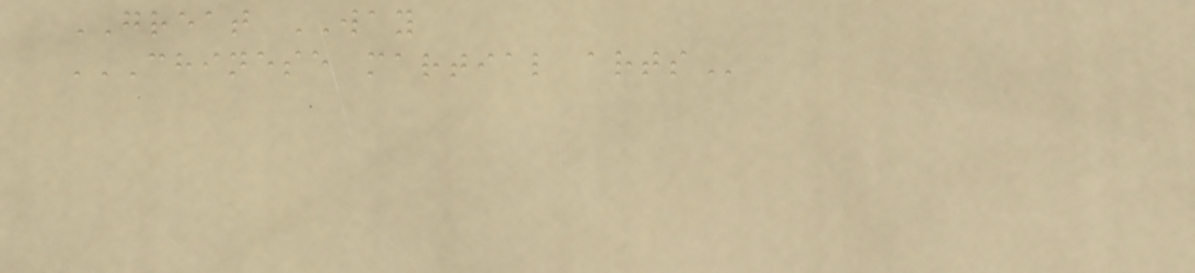GREAT WAY
CHINESE MARTIAL ARTS
